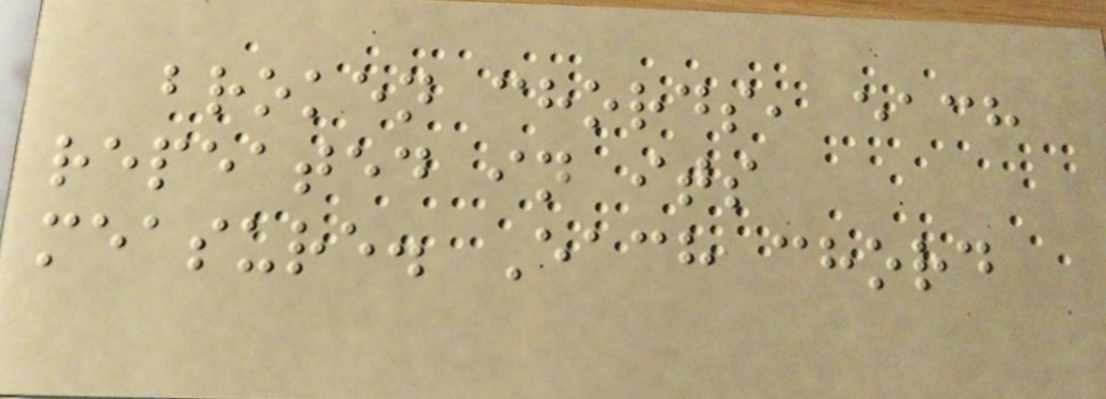broken chords, each
repeated in its
measure. Each chord
